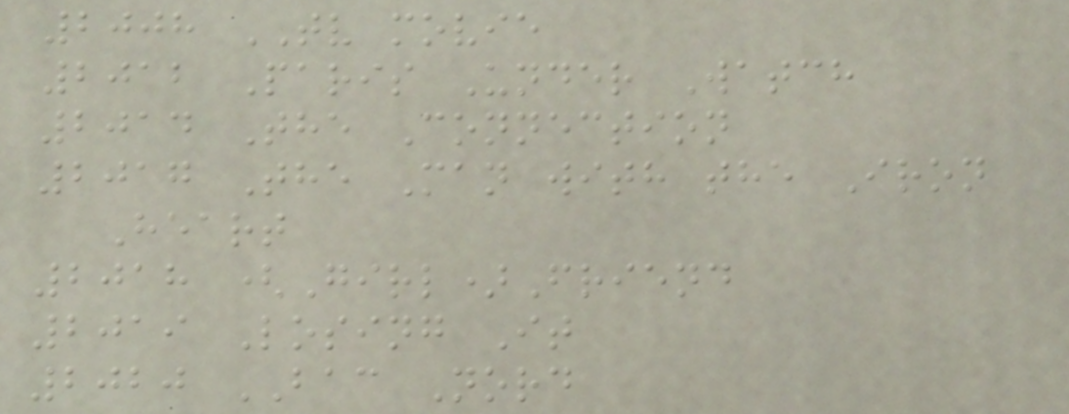2008 TV movie
2012 Paris Under Watch
2014 The Connection
2017 The Man with the Iron
Heart
2018 (Girl)Friend
2019 Losing It
2020 BAC Nord
